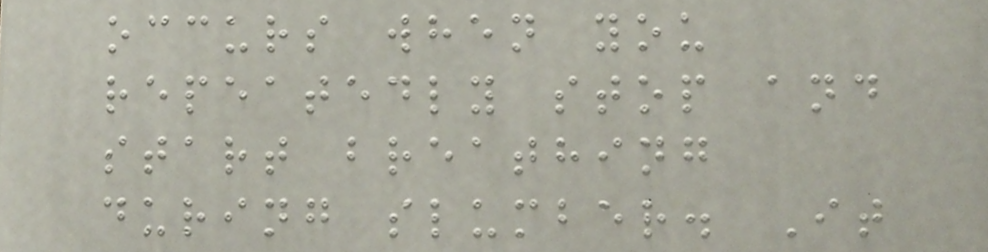occurs when you
repeatedly stop and
start breathing
during slumber. It
